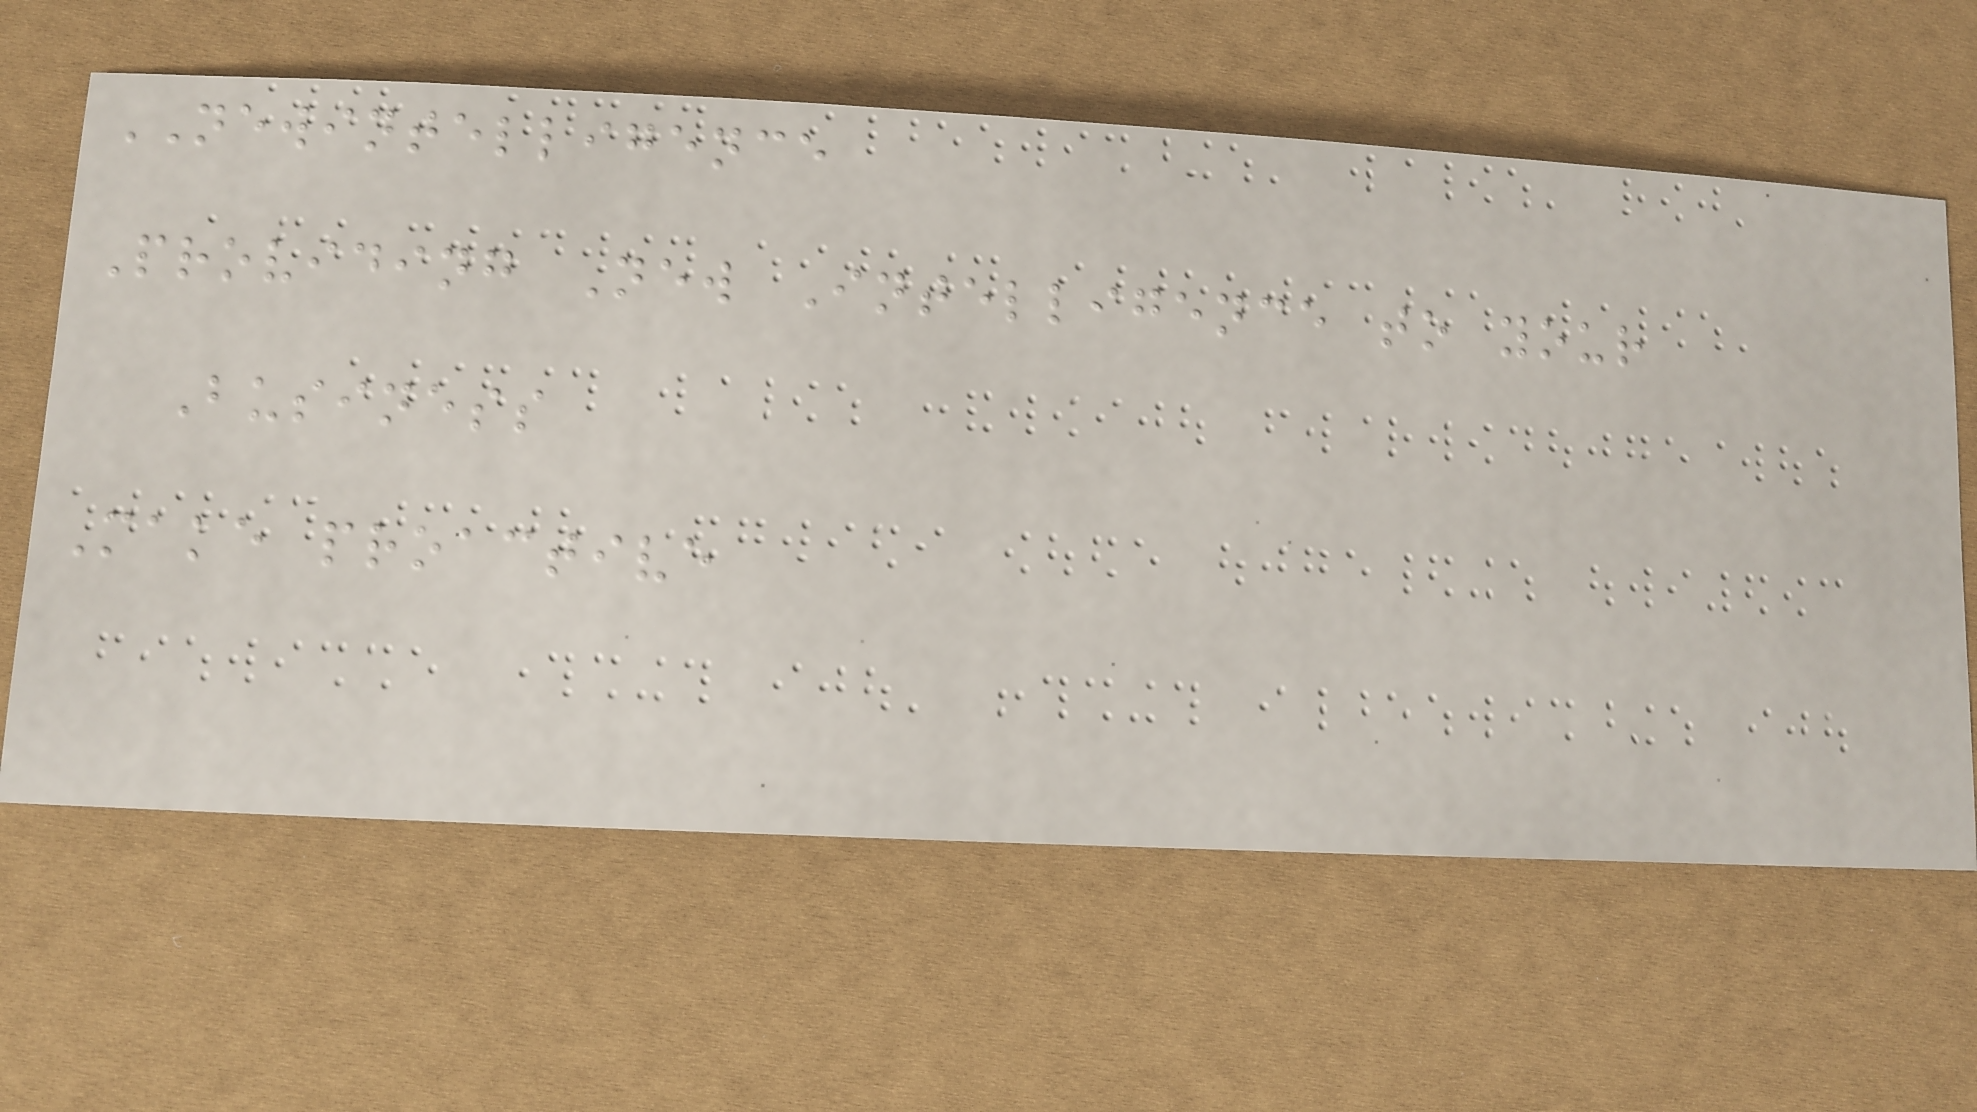NEWINTELLIGENCE
Providing New Intelligence to your
Business
Make proactive
